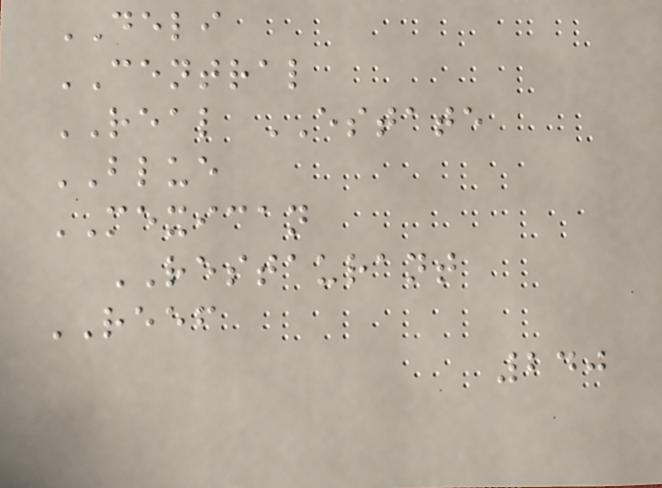DELI
CENTRAL
REAL ESTATE
BLUE
MEXICAN
RESTAURANT
REEF
240
